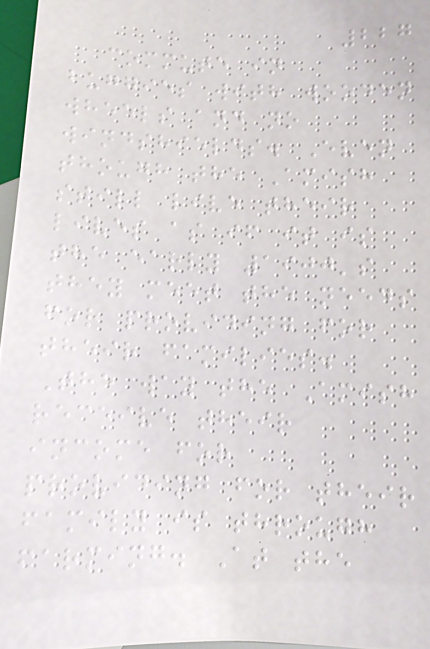227
commute in
buggies with wooden
wheels and no
windshields. Even
though the Amish
still live their
lives as if it is
the early 1900's
they meet the needs
for providing for
their families.
The way the Amish
receive their
income for
providing for their
family is through
farming. At the
